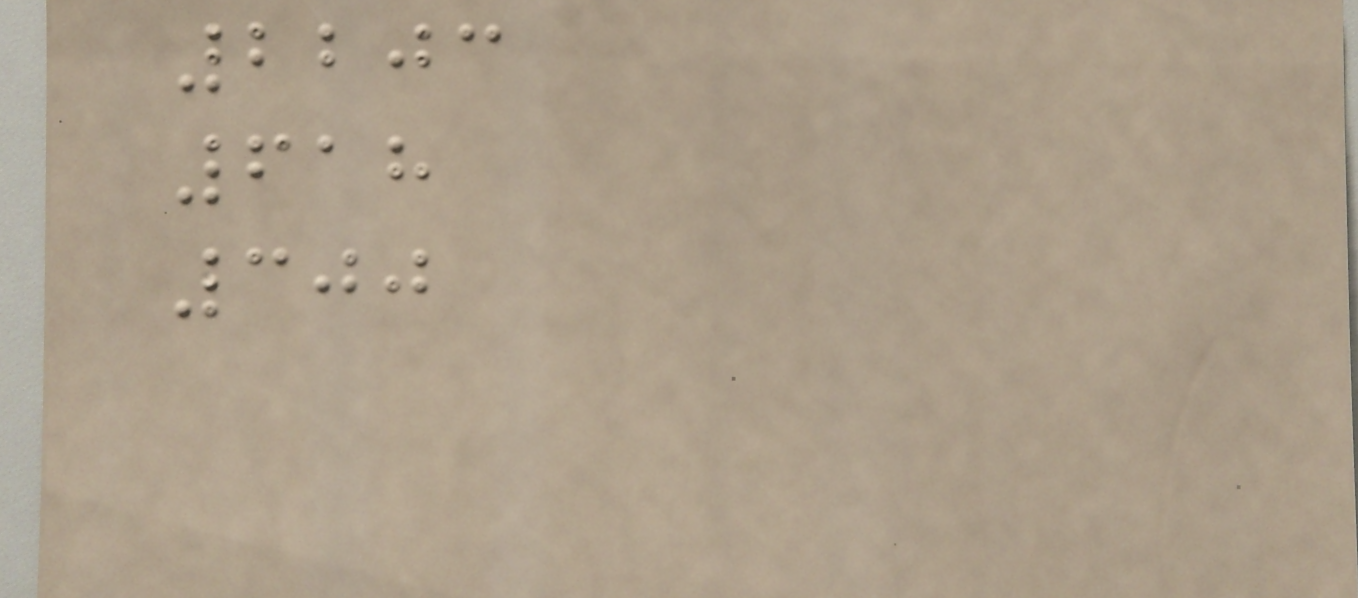2203
618
300
